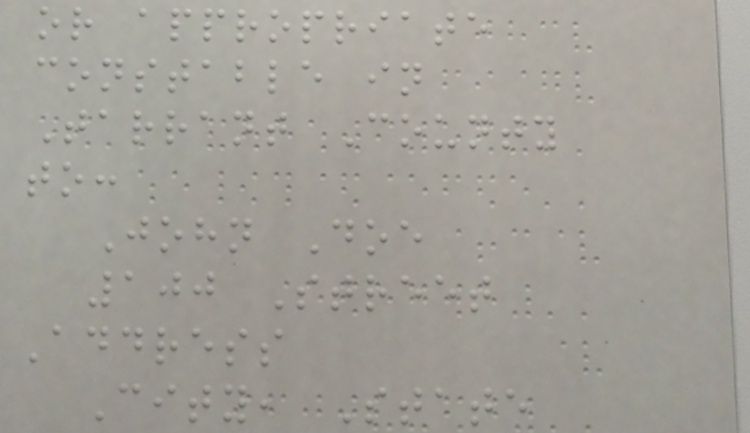or appropriate
constable in
Tarrant County
to:
John Doe
100 Street
Address
City, State
